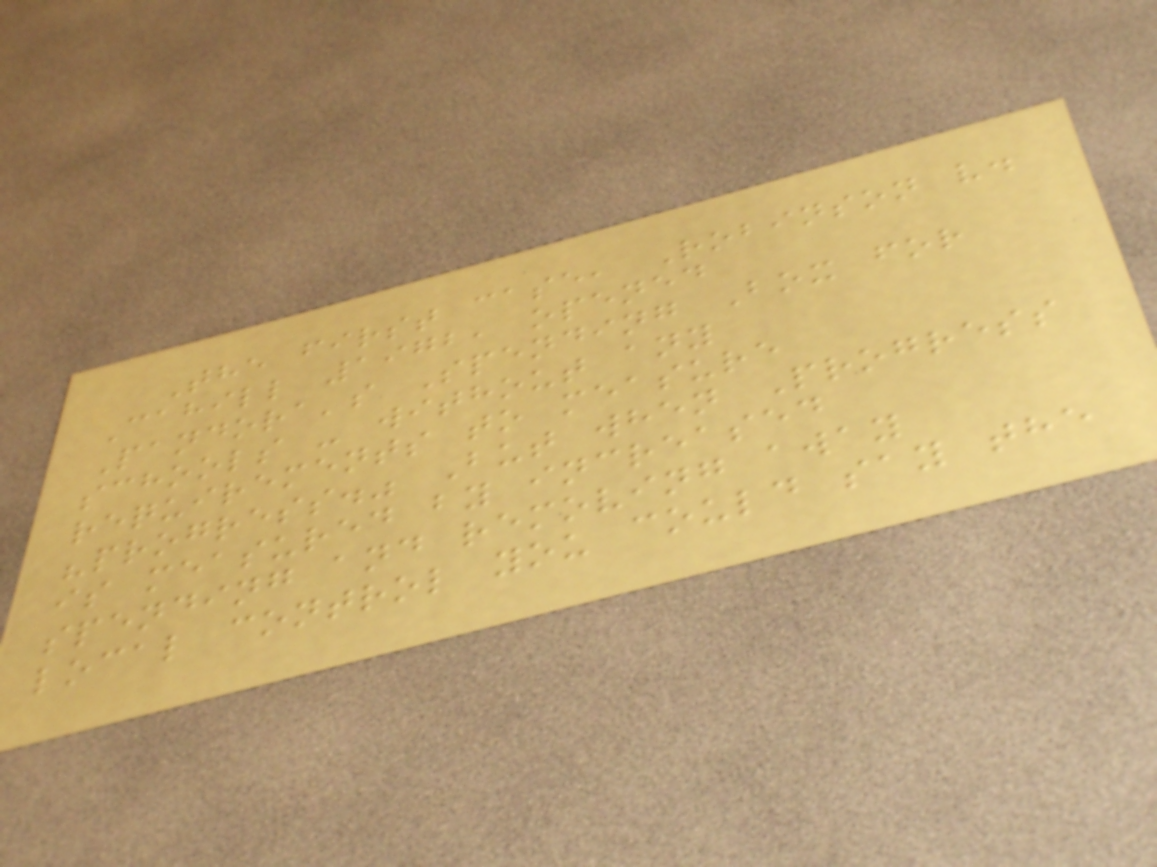The first case, Robinson v.
Cahill 1972, opened
Pandora's Spending Box for
schools - without any
requirements to measure
"progress." But when Progress
is measured by increased
spending and removing away
local control you could say the
